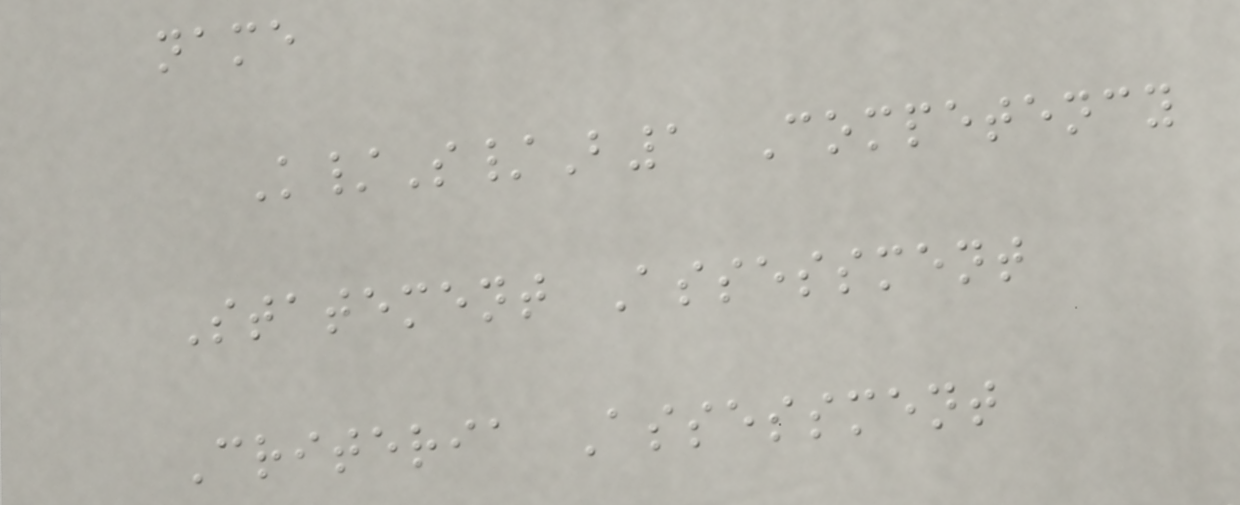name
K/S/B1 Competency
Statement Assessment
Criteria Assessment
